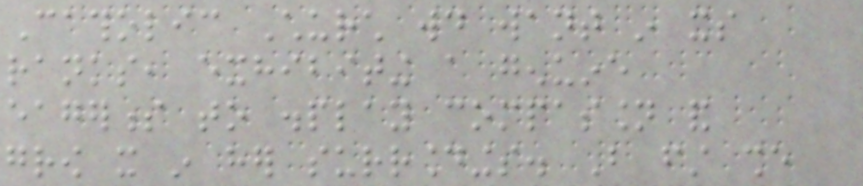Catholic Church would want in its
ranks, exhibiting a genuine
eagerness to display compassion and
grow it in her surroundings. But first she
